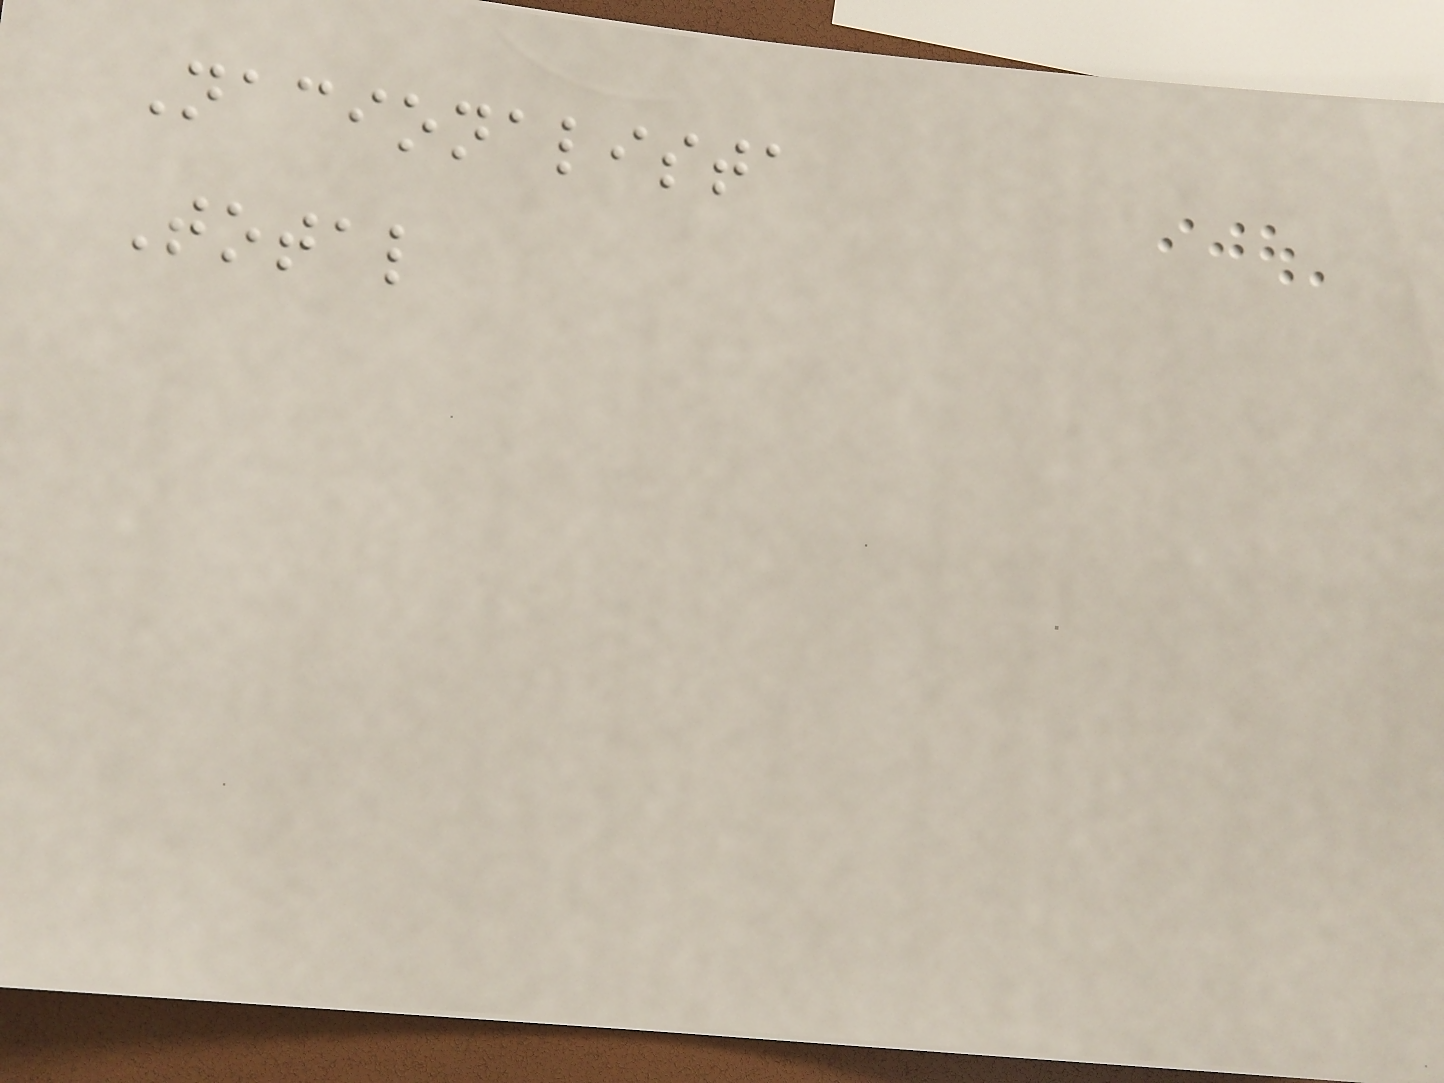Nacionalista
Total
